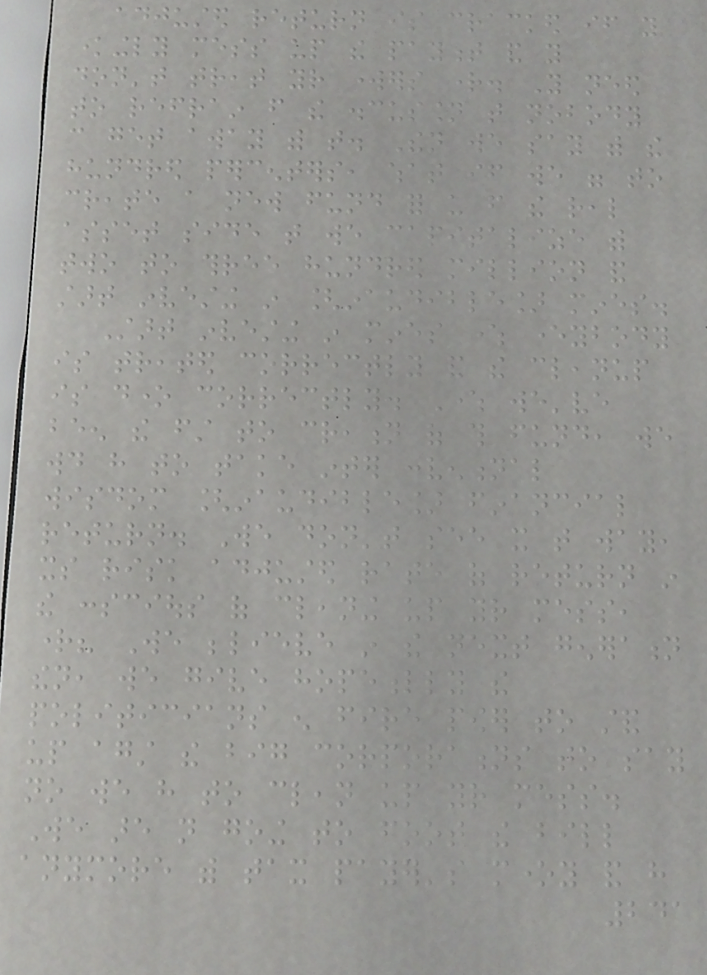adjusted return is cracked if you
knowingly mess up the payment and you
don't treat your workers right. You need
to refrain from the discussion that nobody
can get away with that. Then we say with the
hundred percenters, what if we were to
create a new fund for us from the real
asset side that we capitalize with
two to three hundred million and
start investing in [inaudible] mines.
Start investing in mines where everybody
is treated correctly and the cleanup
is done correctly. Where we've
been the first to creation of this fund, we
would have to take inter conventional
wisdom [inaudible] financial
return. We don't see it that way,
its risk adjusted rate of return in
the conscious of cleaning up your mess,
right? We believe in the next generation
then, we give hopefully the
politicians enough fire power to stand
up against the big corporations to say
no we have to clean up your mess.
We are not going to foot the bill
anymore with tax payer's money and have
241
